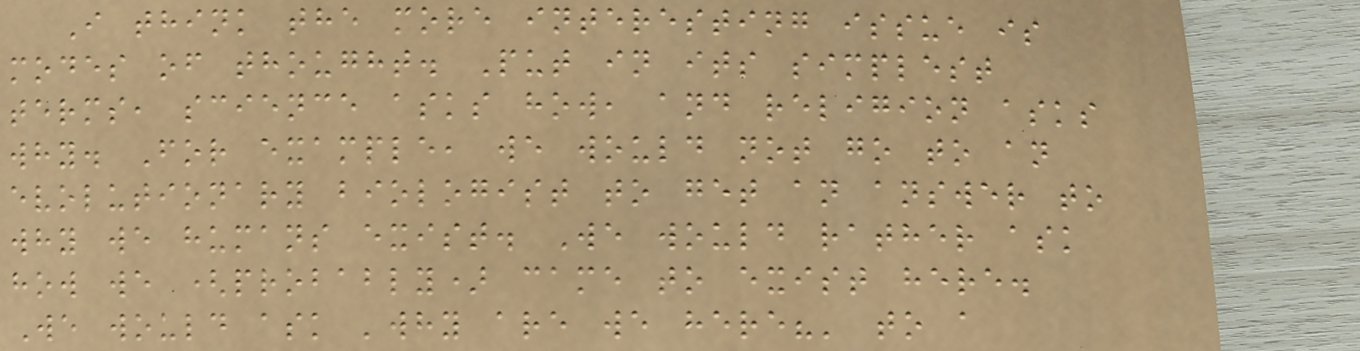I think the more interesting issue is
modes of thought. Put in its simplest
terms, science asks how, and religion asks
why. For example, we would not go to an
evolutionary biologist to get an answer to
why we humans exist. We would rather ask
how we (probably) came to exist here.
We would ask 'why are we here?' to a
